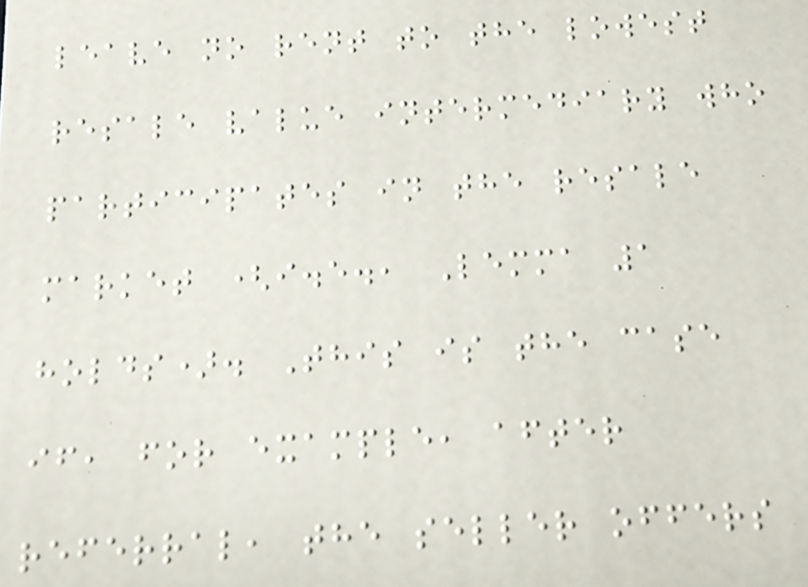leave no rent to the lowest
resale value intermediary who
participates in the resale
market (i.e., Lemma 1
holds). This is the case
if, for example, after
referral, the seller offers
